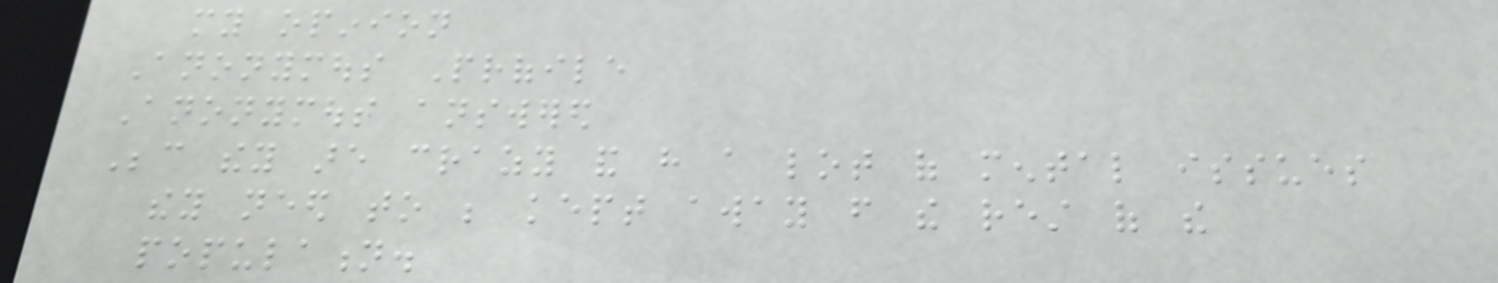my opinion
Anonymous Profile
Anonymous answered
Because they are crazy and have a lot of mental issues
they need to be kept away from the rest of the
population.
